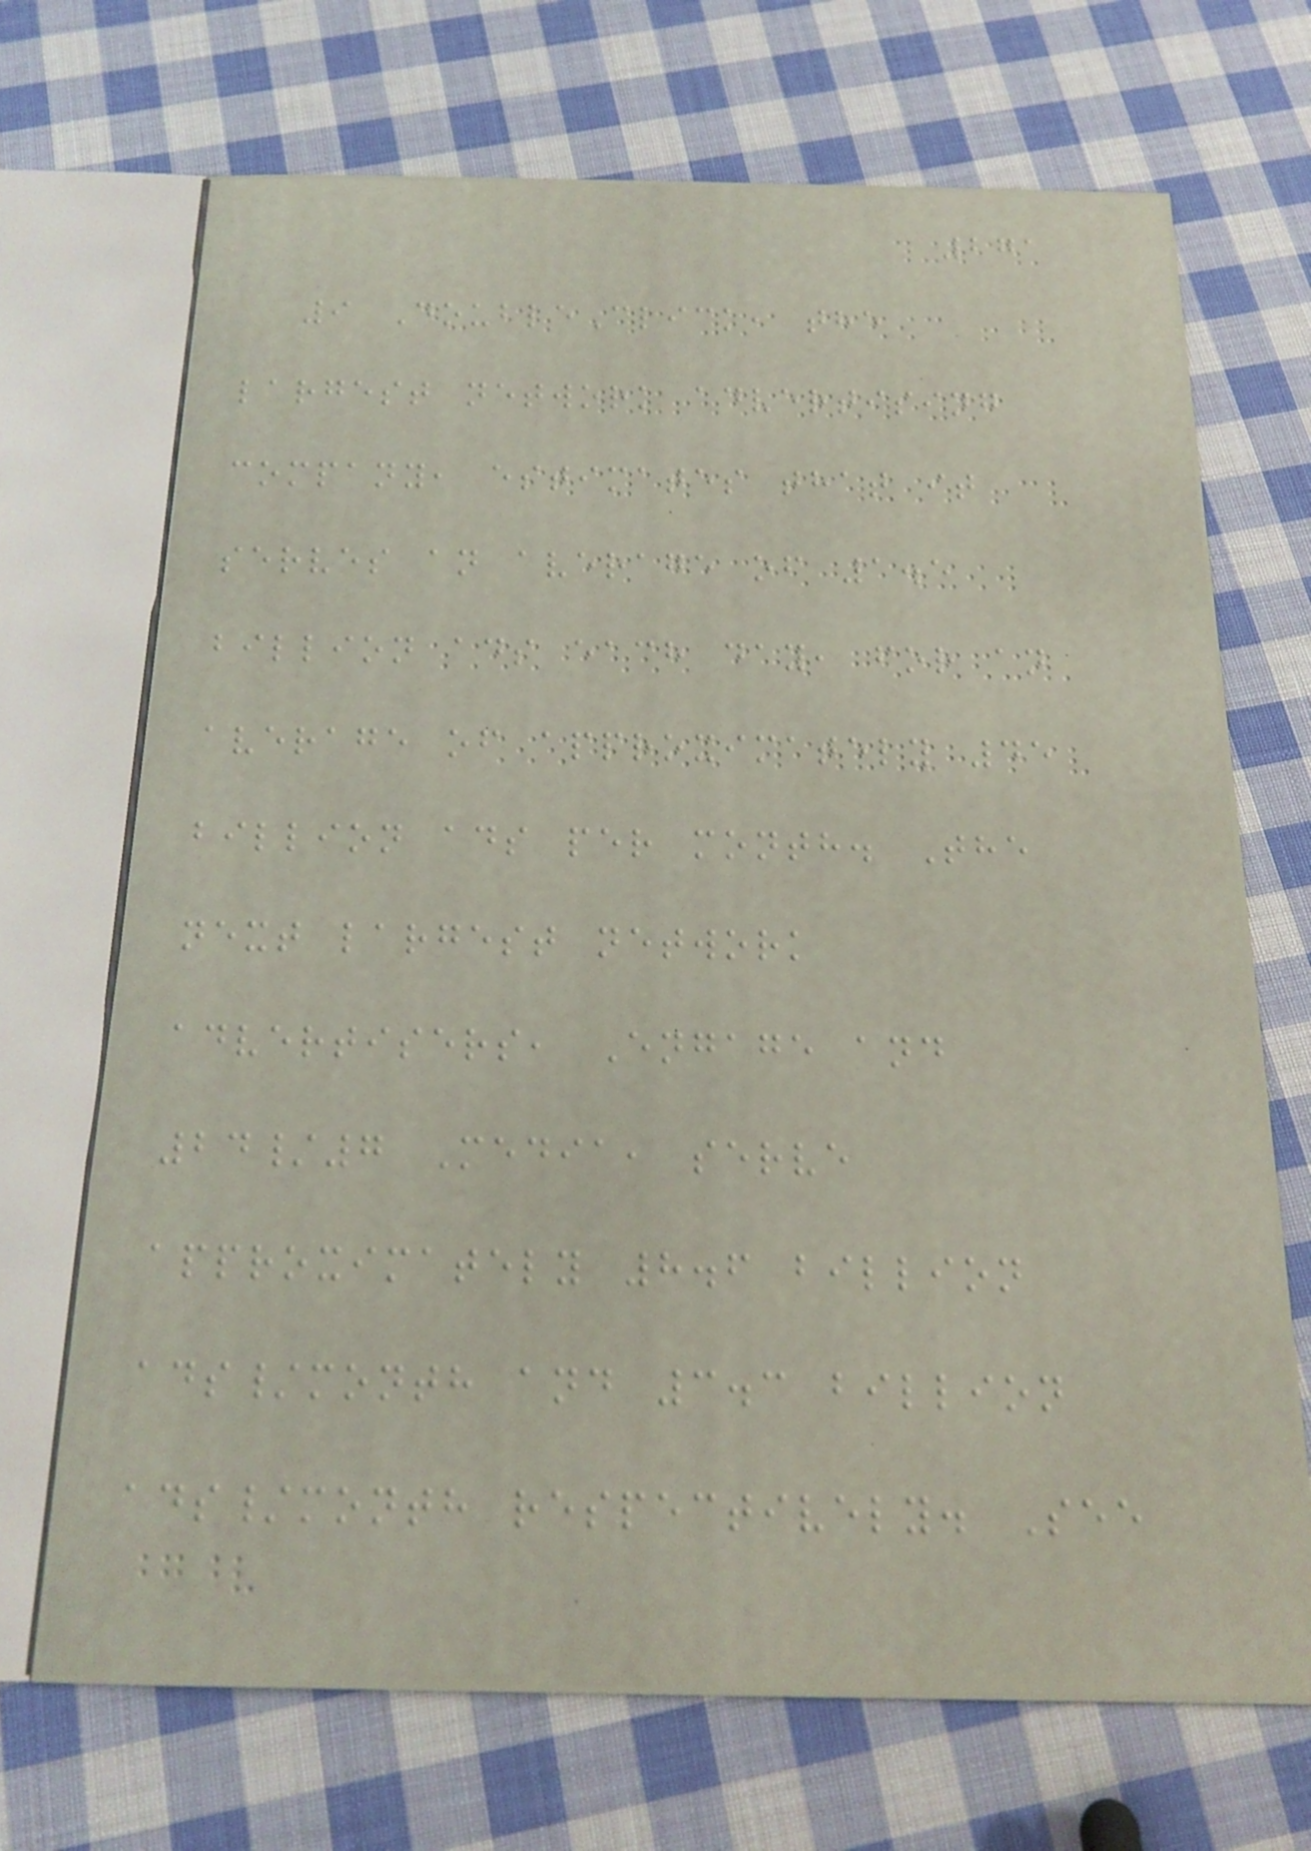271
9 DoubleClick, the
largest network advertising
company, estimates that it
serves an average of 1.5
billion ads each day, for an
average of approximately 45
billion ads per month. The
next largest network
advertisers, Engage and
24/7 Media, serve
approximately 8.6 billion
ads/month and 3.3 billion
ads/month respectively. See
